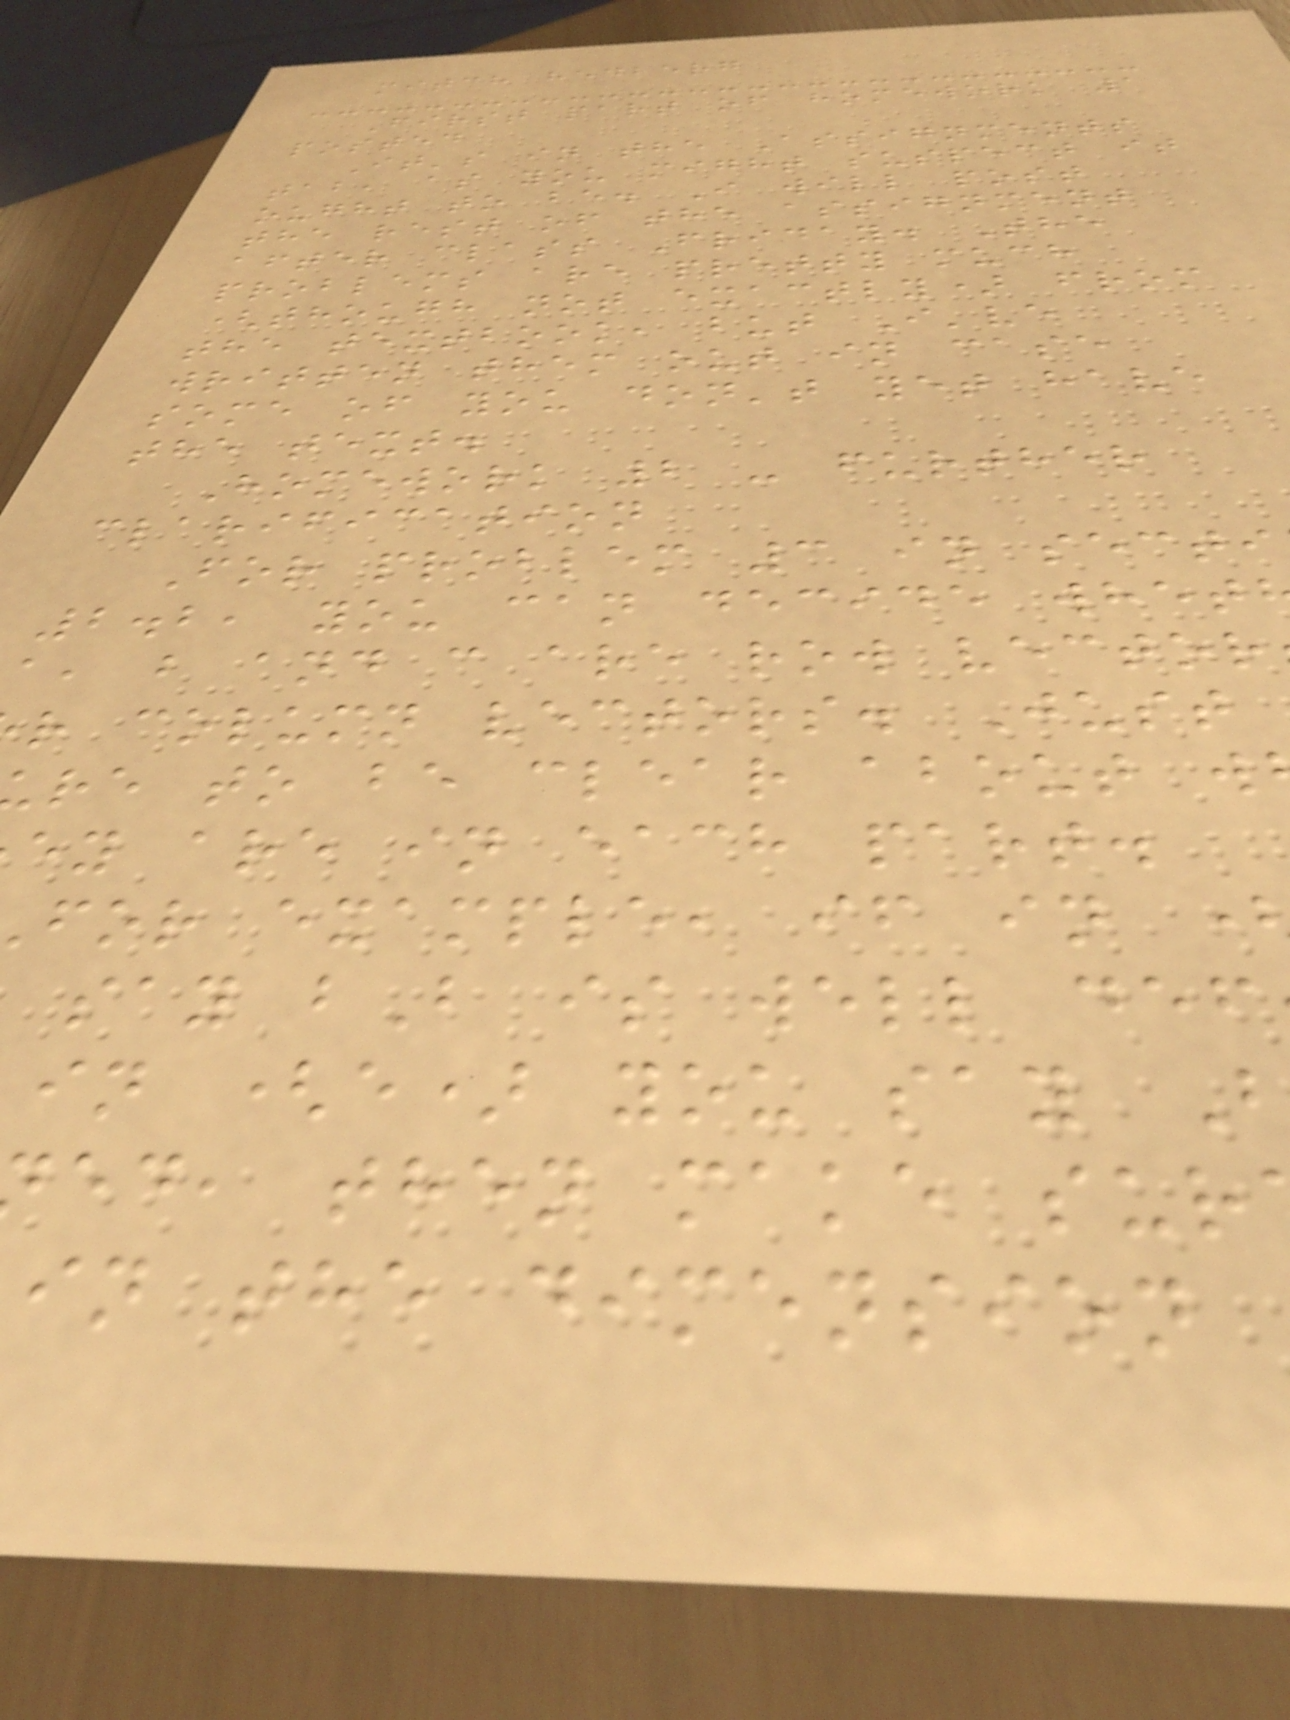mitch hedberg
First part of homework 1
posted
It's in the Assignments
tab, as you might suspect it
ought to be. I will post
the rest of the assignment
after class Friday. The
problems are pretty much
(though not exactly) from
the textbook, but I've
written them out in case
some of you don't yet have
the text.
Homework 2 - further
clarification
For problem 3 in secti
2.2, you can decide whet
a, b and c are row vector
r column vectors. Just
re to be clear about w
ey are in each part.
for example, if in
say bB is well def
in (e) you say
ed, then make sur
in the dimension
